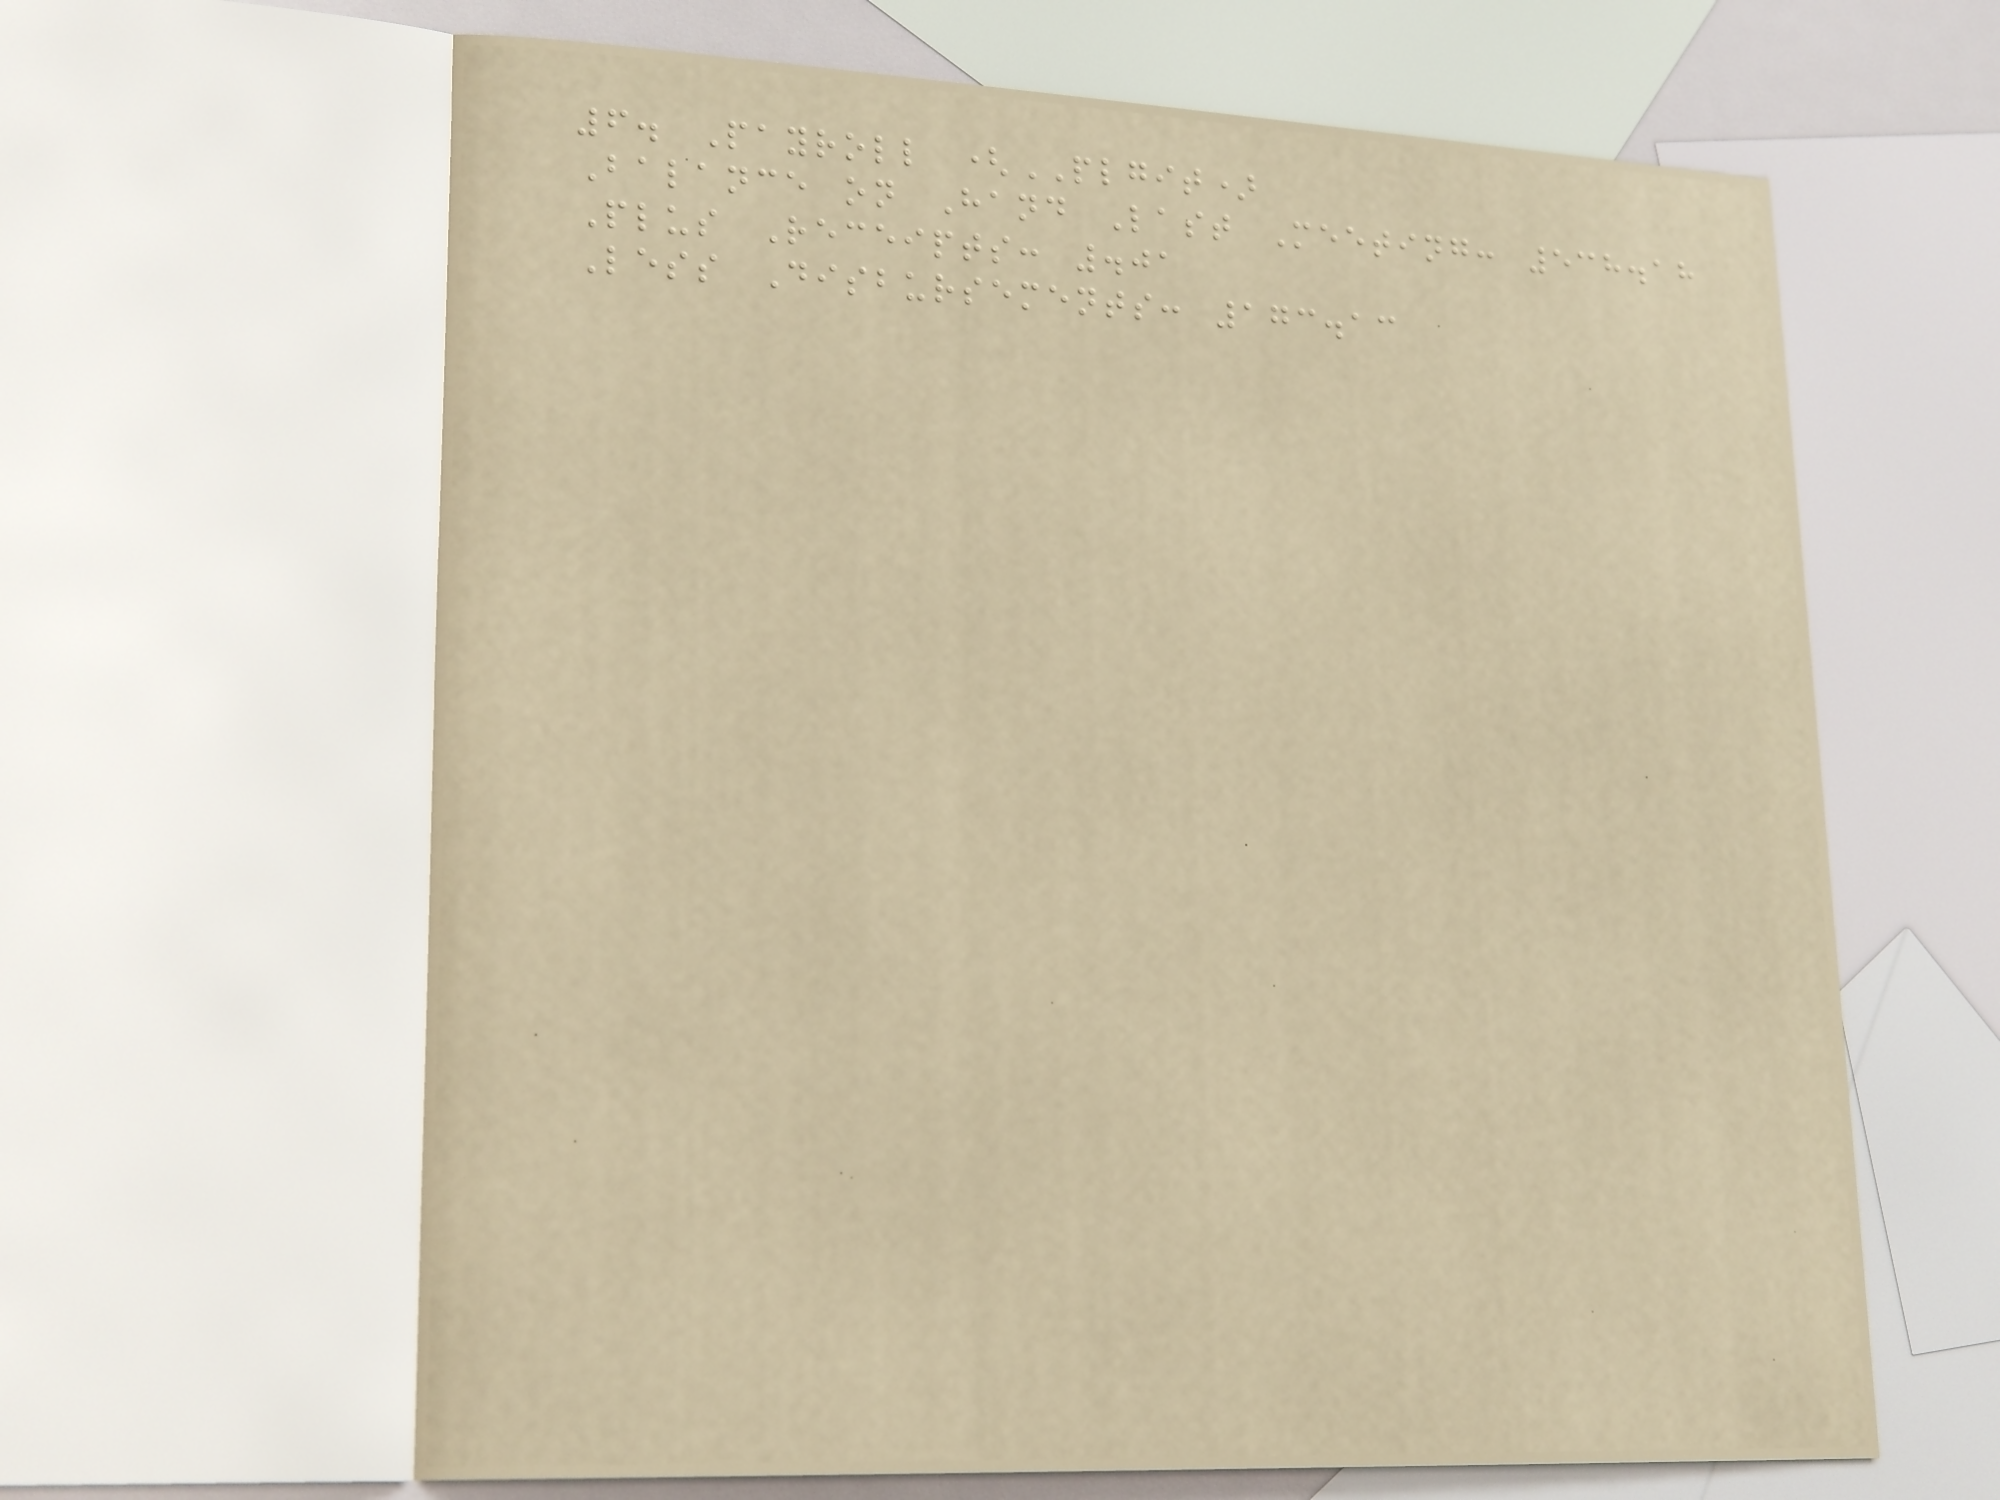6. Payroll (PLGIT)
Balance on Hand Last Meeting: 538.18
Plus Receipts: .01
Less Disbursements: 173.13
